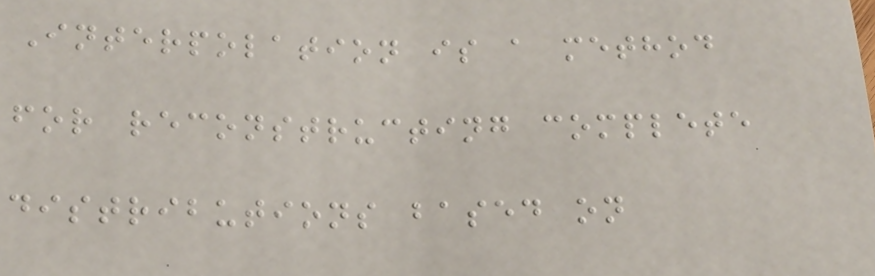Interpolation is a method
for reconstructing complete
distributions based on
